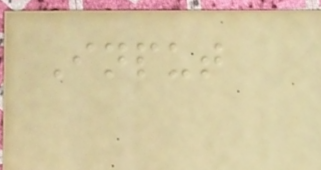Input
